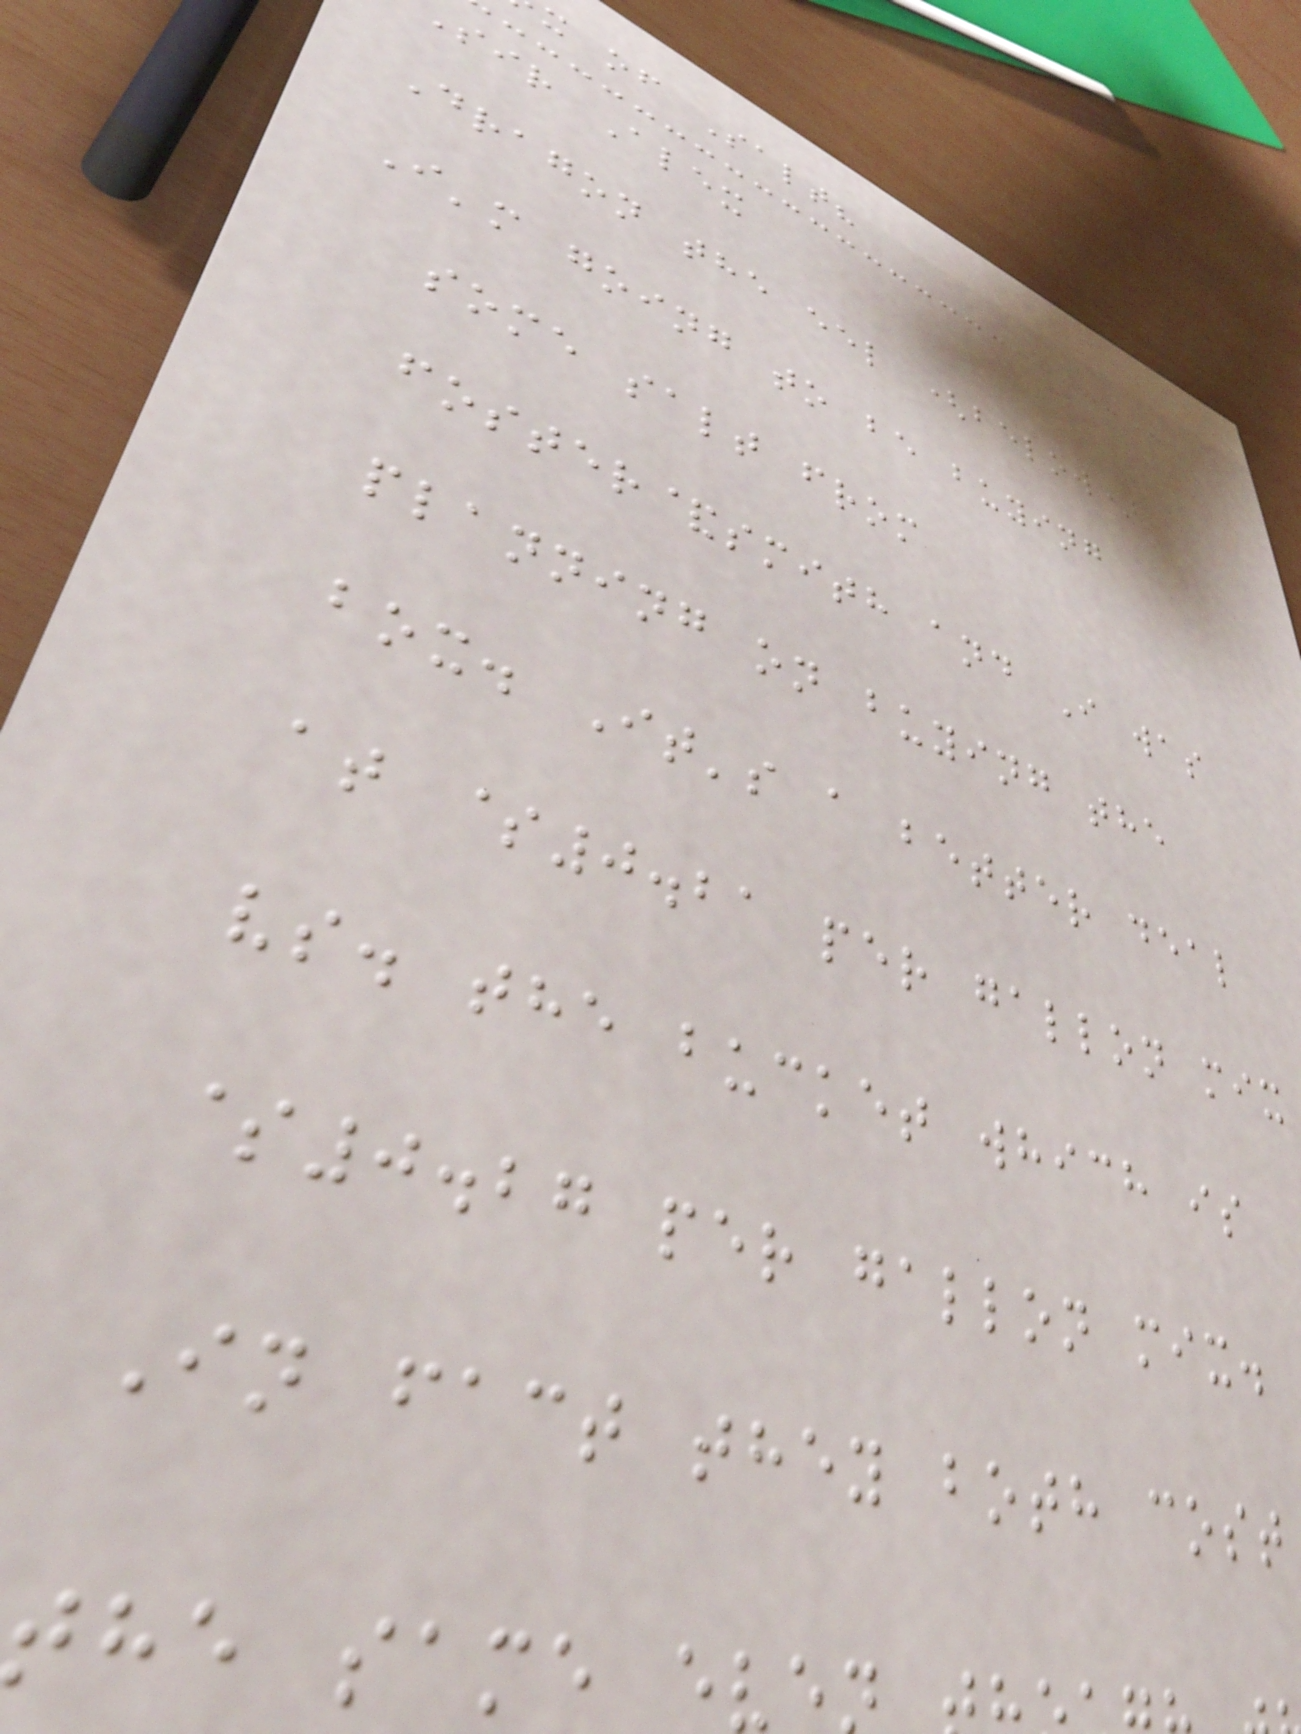x of Salt?
sir Alex
Dragon the eel (below)
I'm going to be buying
some salt from
foster&smith and I was
planning on buying the
box. It's a better deal
at $0.21 per gallon mix
vs. the bucket which is
$0.27 per gallon mix.
In fact they both cost
he same ev
